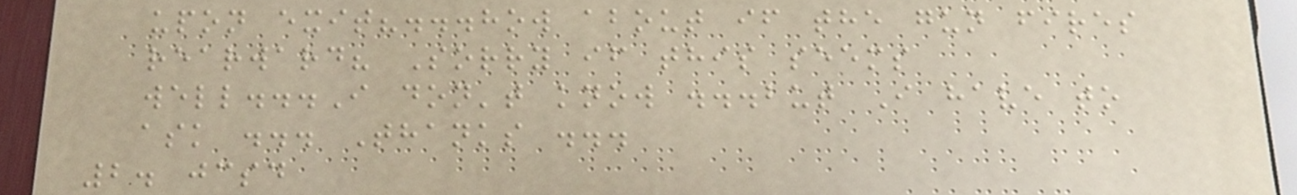upon exit?...how about if the gun fires
rearward? Sorry if this seems
well...I don't know ...but I have to
ask ... Thanks ...
2. jcsd
